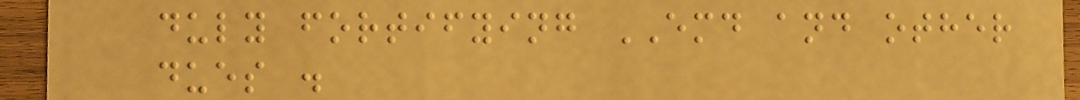duly fortifying EMD and other
dues .
